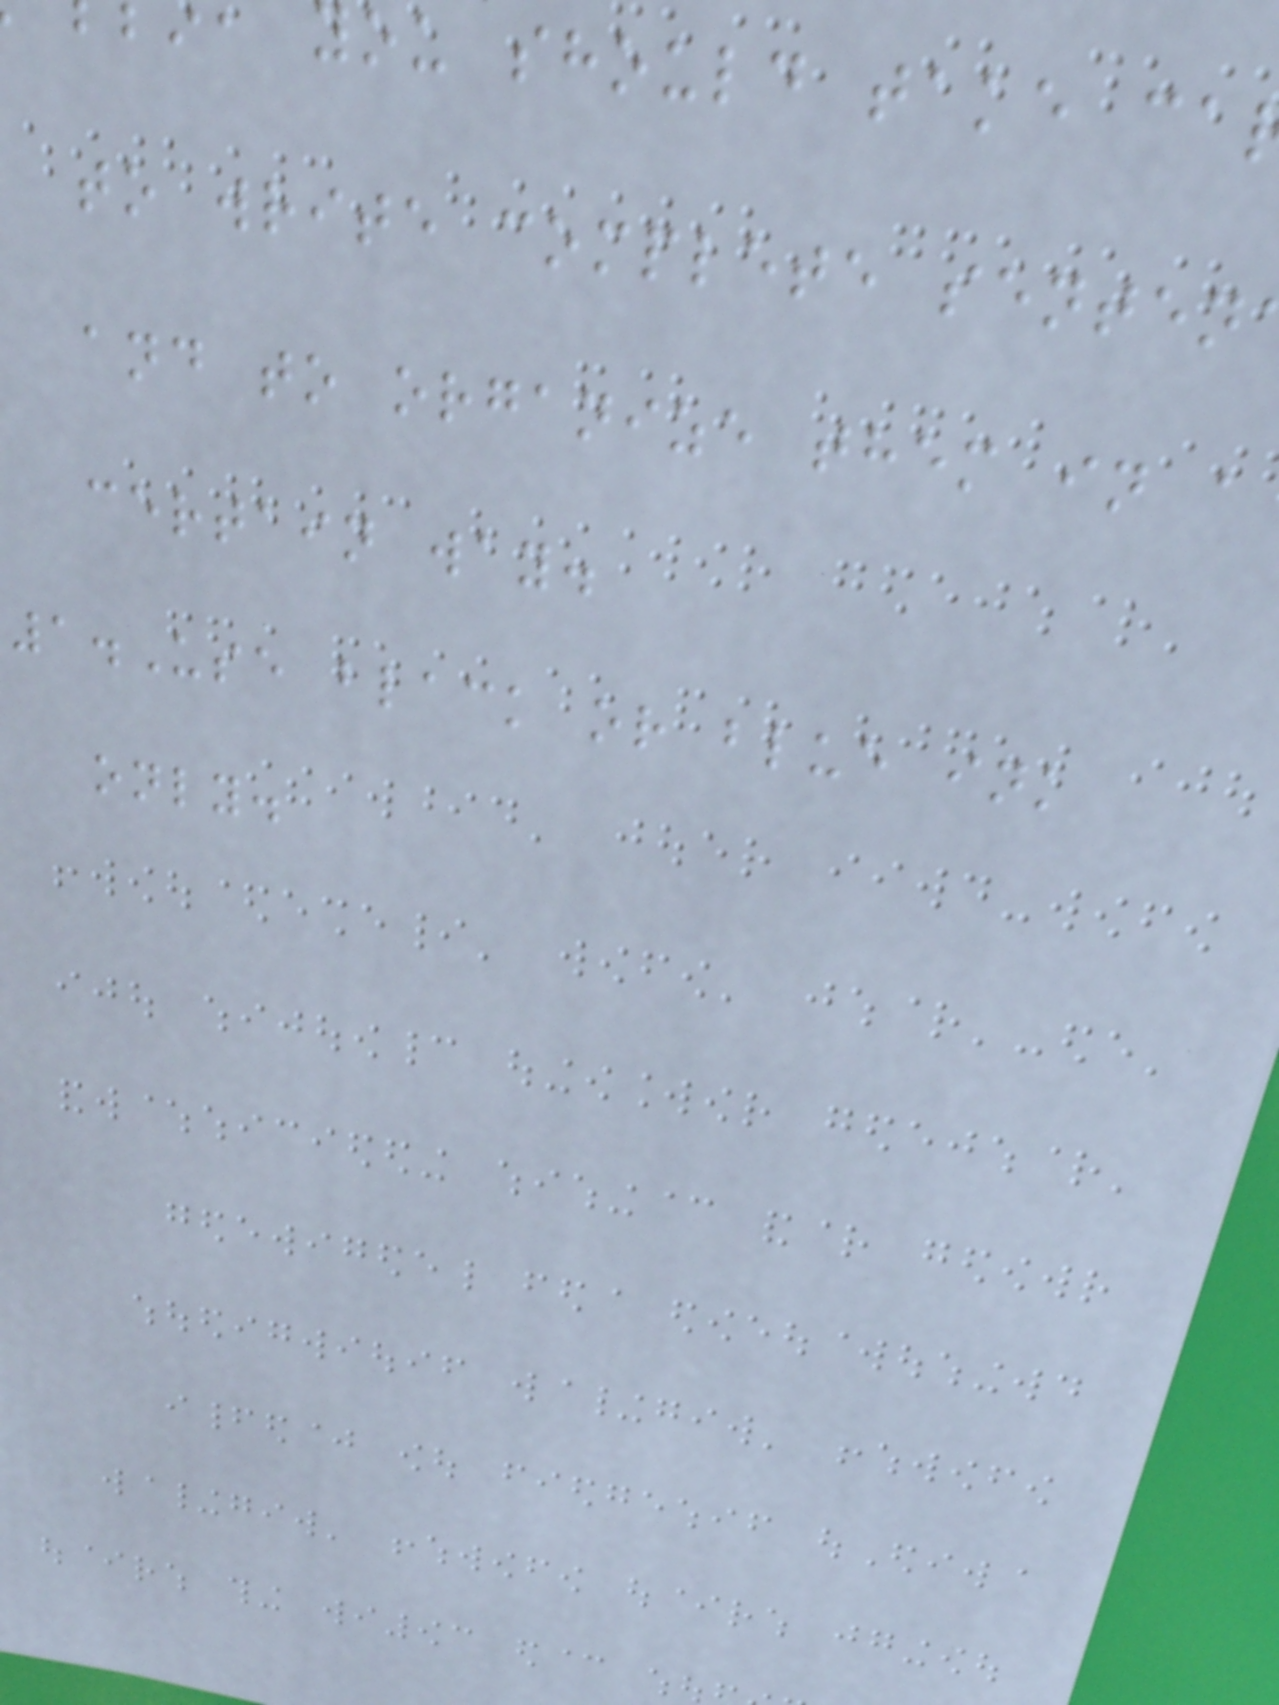you should take ca
to write complete senten
and to organize them in a
certain way.
1.Use black or blue ink
only.
